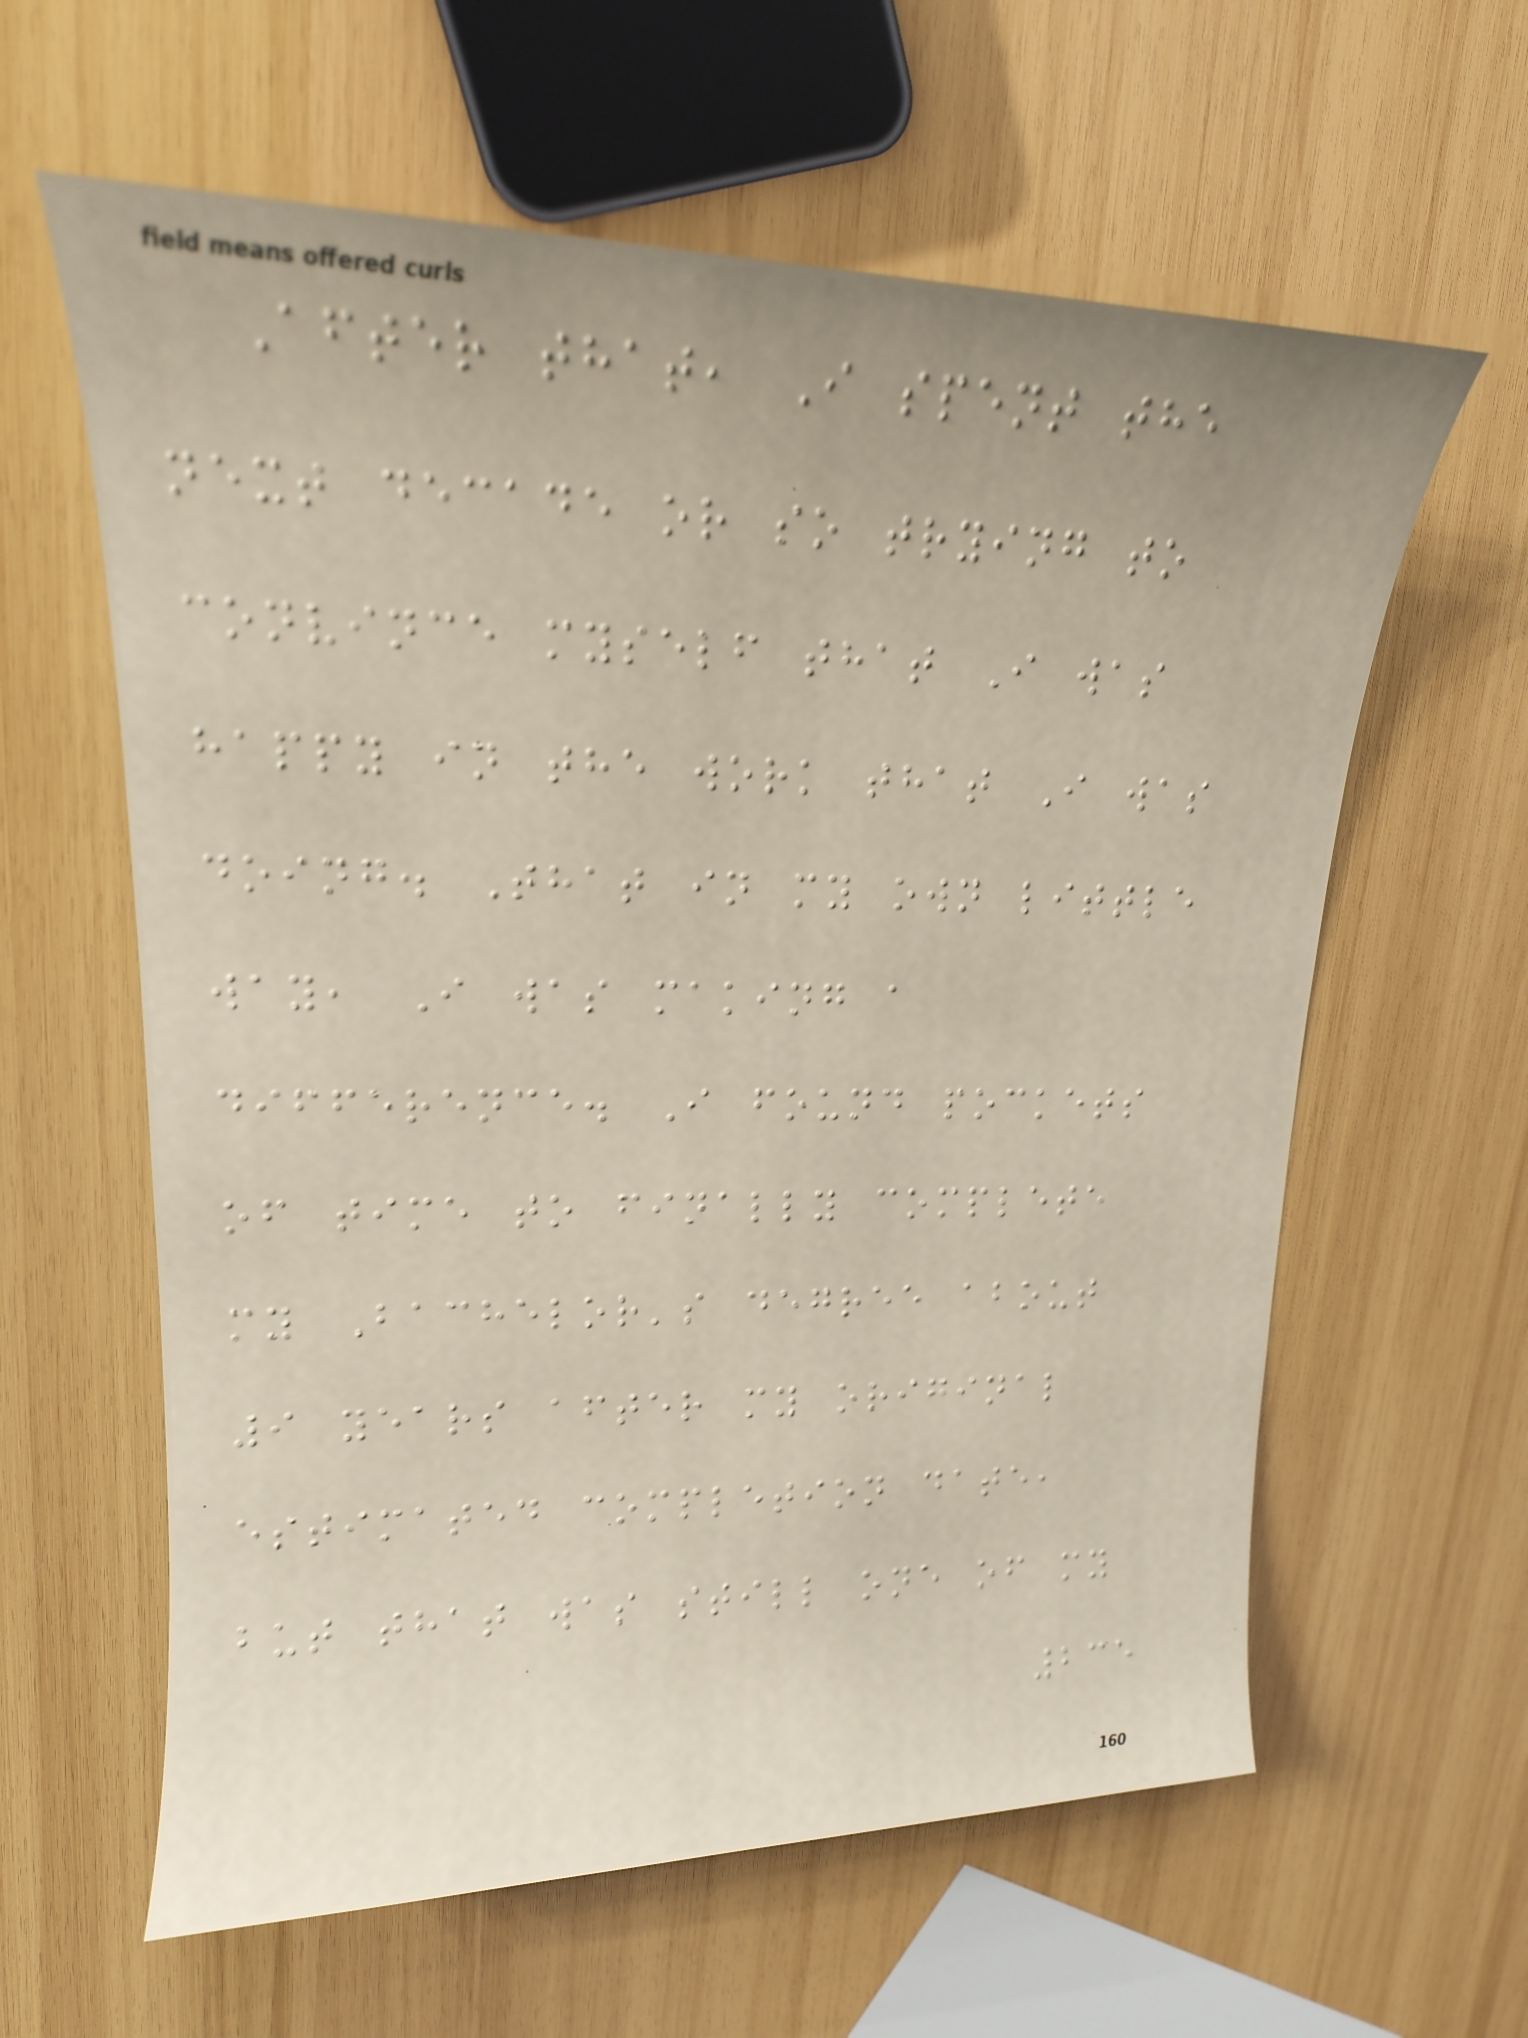After that, I spent the
next decade or so trying to
convince myself that I was
happy in the work that I was
doing. That in my own little
way, I was making a
difference. I found pockets
of time to finally complete
my Bachelor's degree about
9 years after my original
estimated completion date,
but that was still one of my
235
